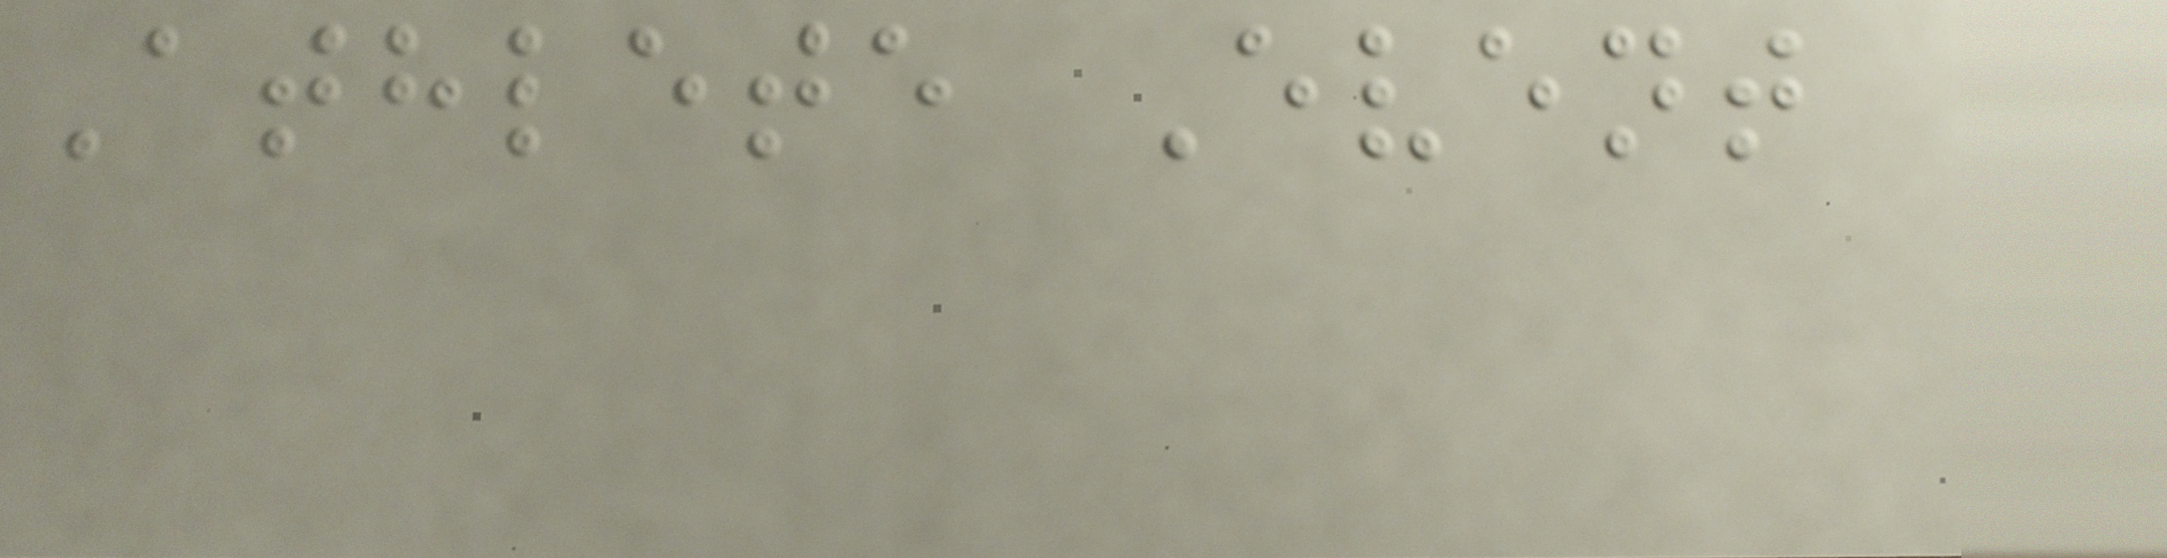Athlete Event
